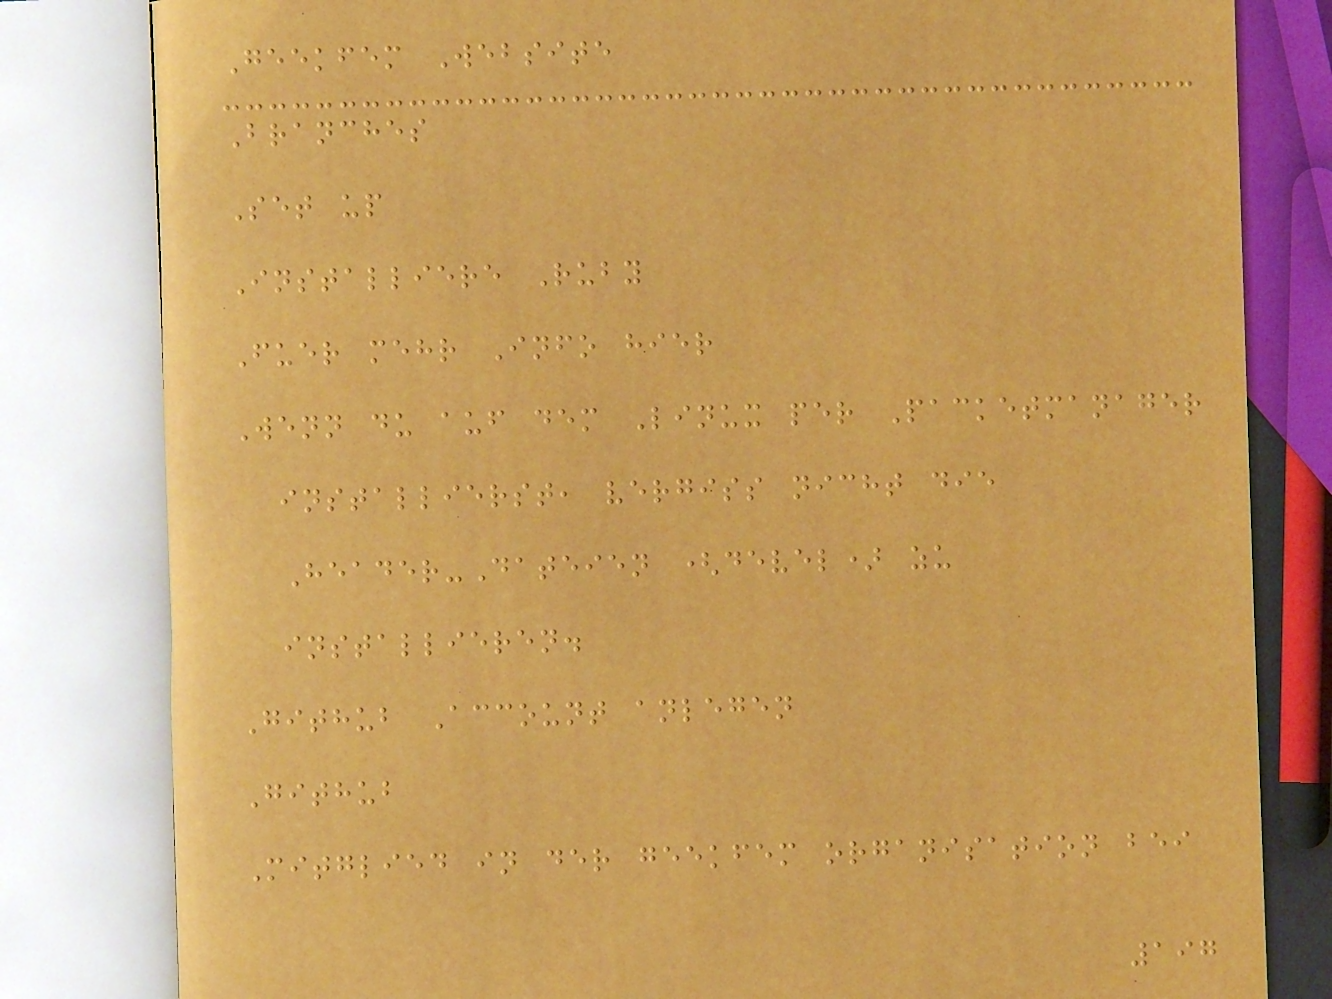Geekfem Website
Branches
Set up
Installiere Ruby
Fuer mehr Info hier
Wenn du auf dem Linux per Packetmanager
installierst, vergiss nicht die
Header-Dateien (devel) zu
installieren.
Github Account anlegen
Github
Mitglied in der geekfem organisation bei
197
